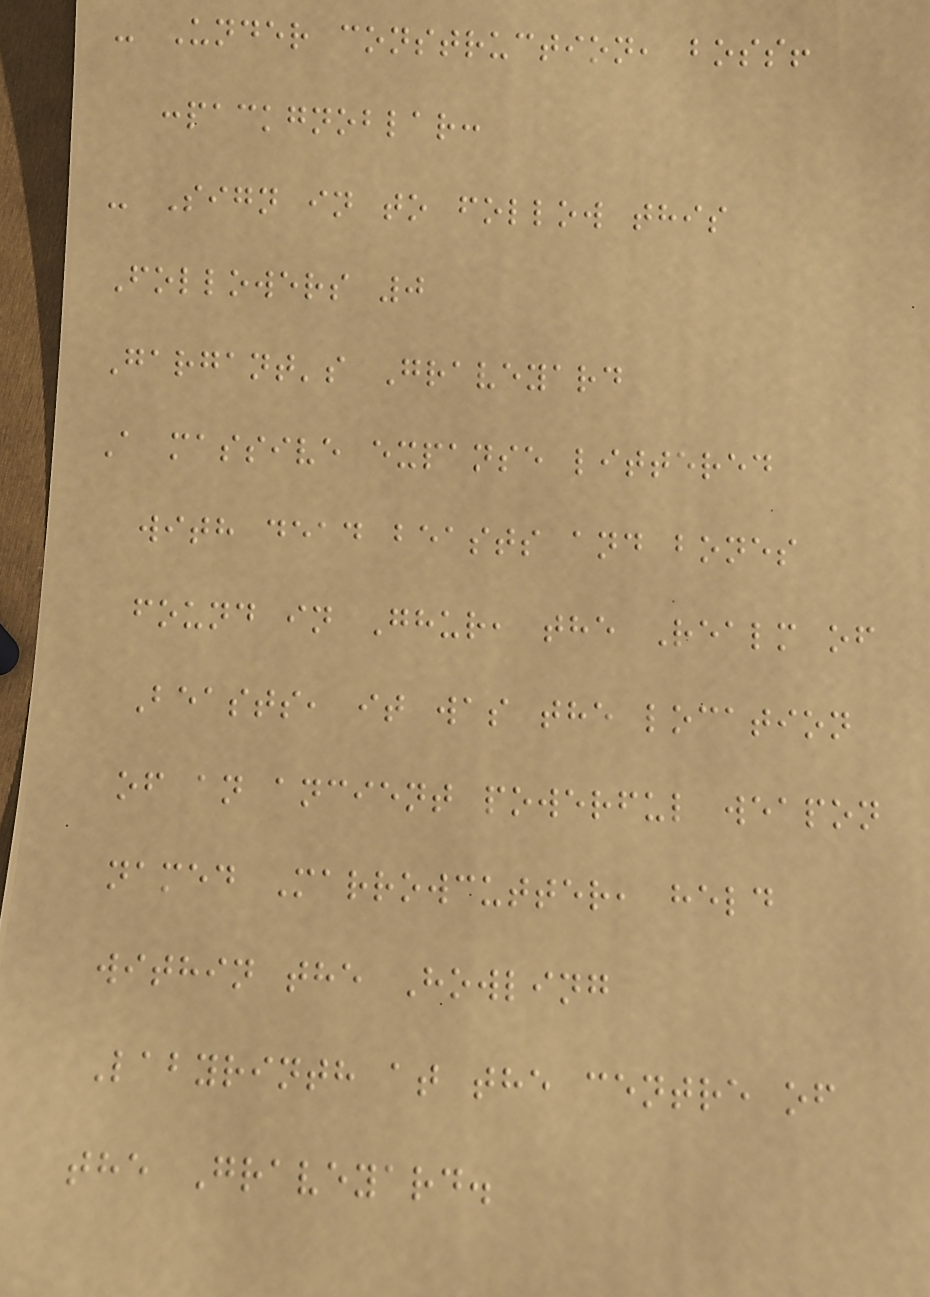- Under construction, boss!
:packgnoblar:
- Sign in to follow this
Followers 0
Gargant's Graveyard
A massive expanse littered
with dead beasts and bones
found in Ghur, the Realm of
Beasts, it was the location
of an ancient powerful weapon
named Marrowcutter, held
within the Howling
Labyrinth at the centre of
the Graveyard.
